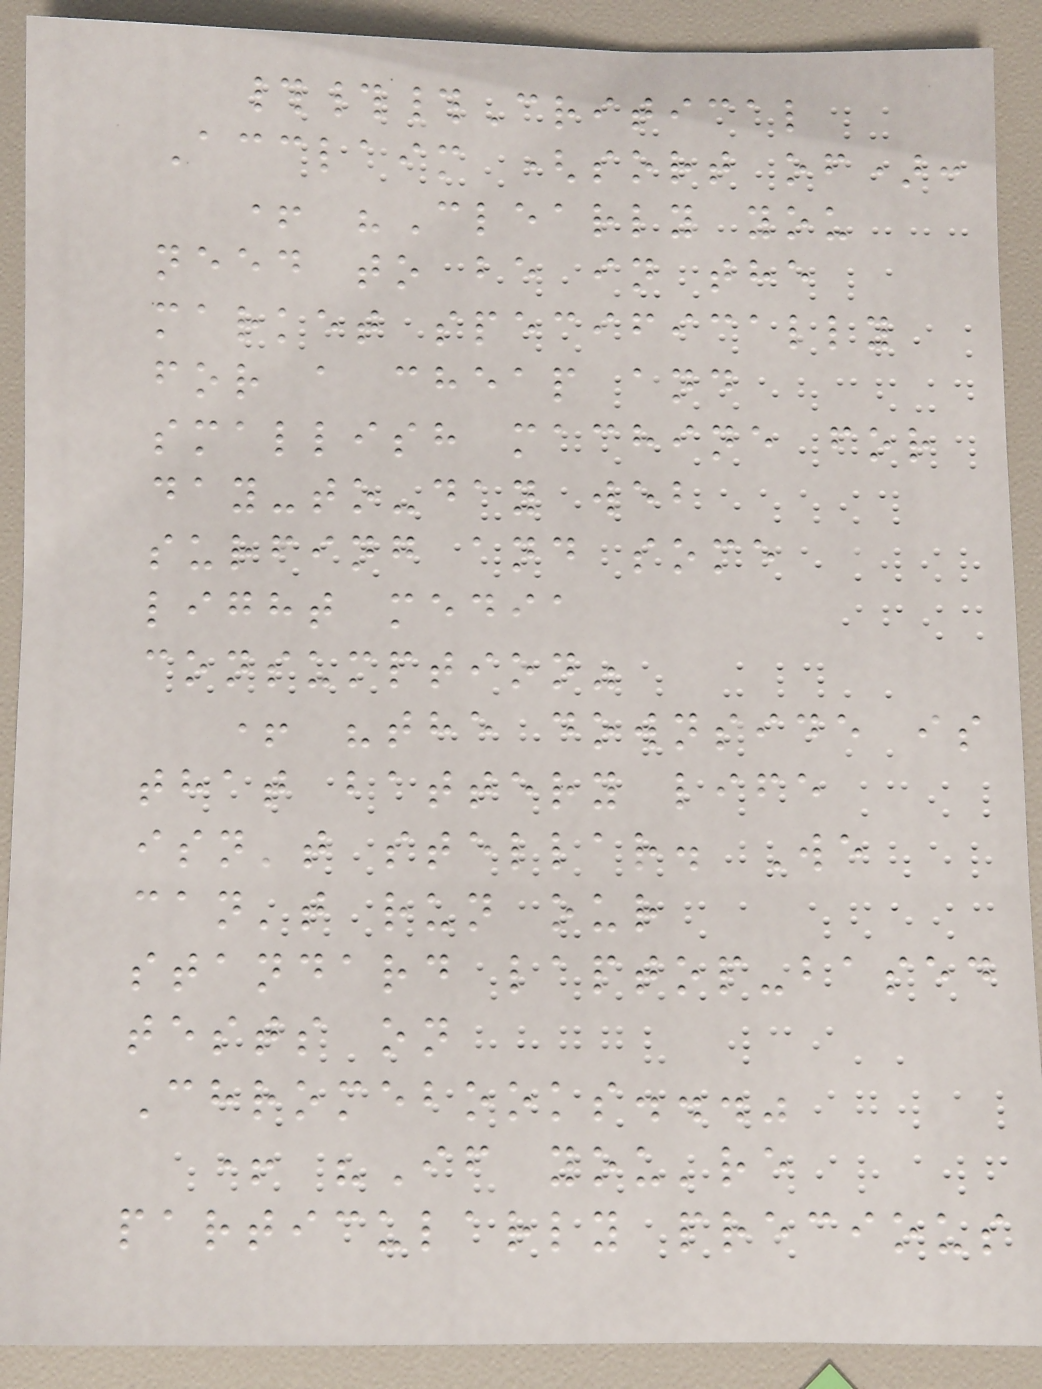###Critical
Acclaim (sort of):
+ "Clearly you
need to be in the
market specifically
for a cheap and
smallish machine for
day-to-day web
surfing and some
light media
consumption"
+ "the downside is
that battery life
isn't stellar. We
can't run our
standard laptop-based
tests on
Chromebooks..."
+ "If you're
particularly precious
